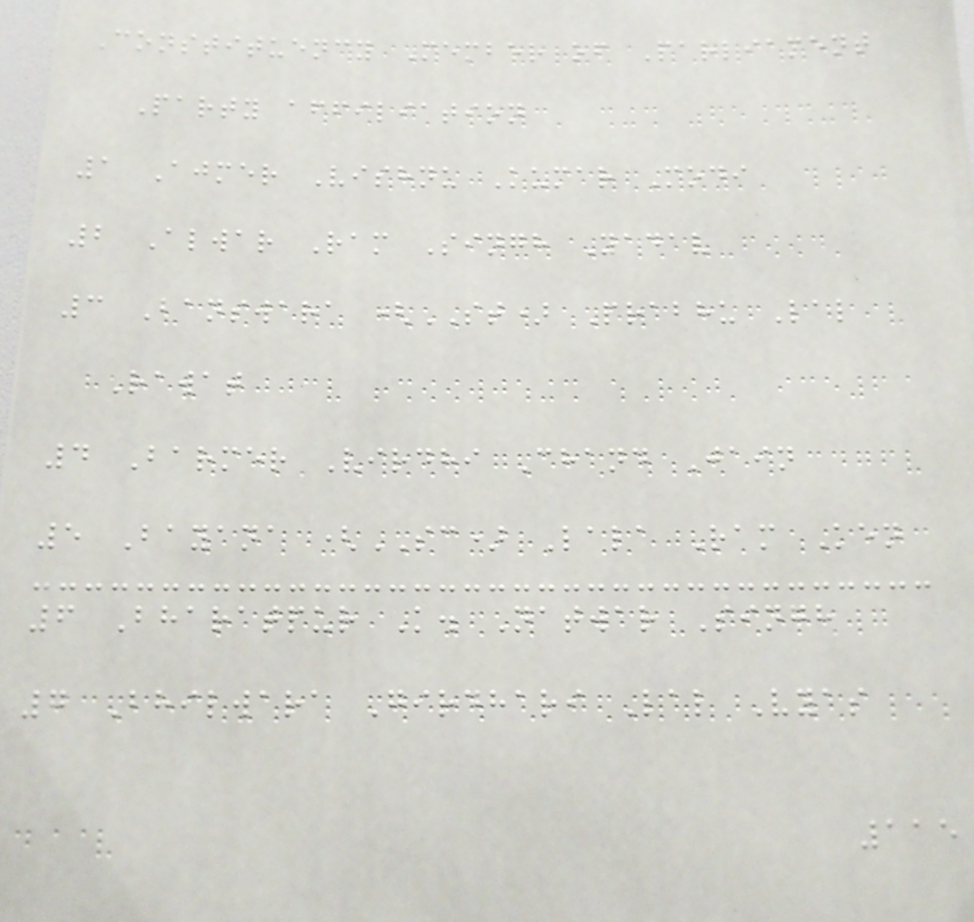Constituency Member of Parliament
Party affiliation
1 Ajmer Vishnu Kumar Modi
2 Alwar Ram Singh Yadav
3 Banswara (ST) Prabhu Lal
Rawat
4 Barmer Virdhi Chand Jain
5 Bayana (SC) Lala Ram Ken
6 Bharatpur K. Natwar Singh
7 Bhilwara Girdhari Lal Vyas
115
